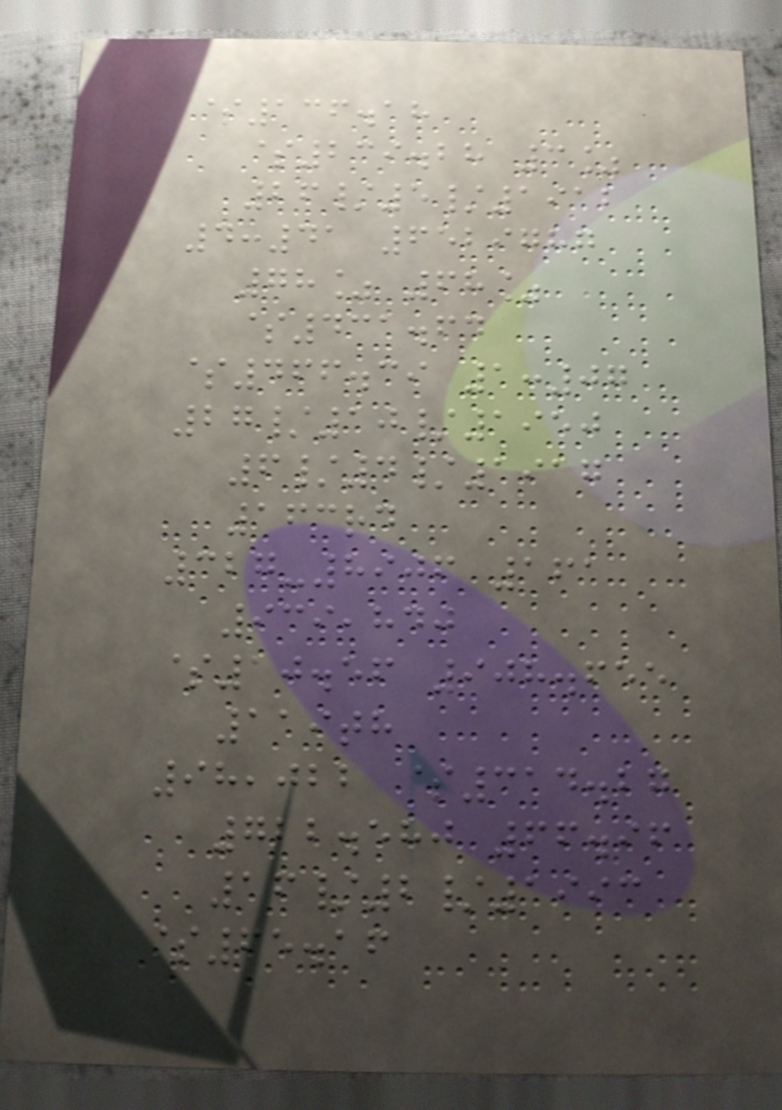$136.18
$239.28 3%
26/5/1912
4:41 6529787
78% 68%
$431.64
$466.39 1:07
27/10/1950
6/4/1917
163rd
327-8906 161
939,840
$10.56 908.655
119th
98,022 $314.27
722.580 66.96
16/2/1993
$65.16
